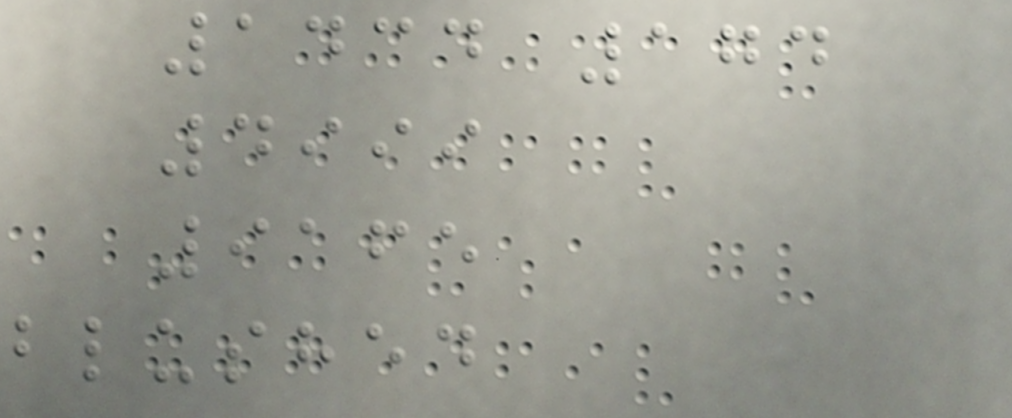1434 174
4999
9165
blushed
